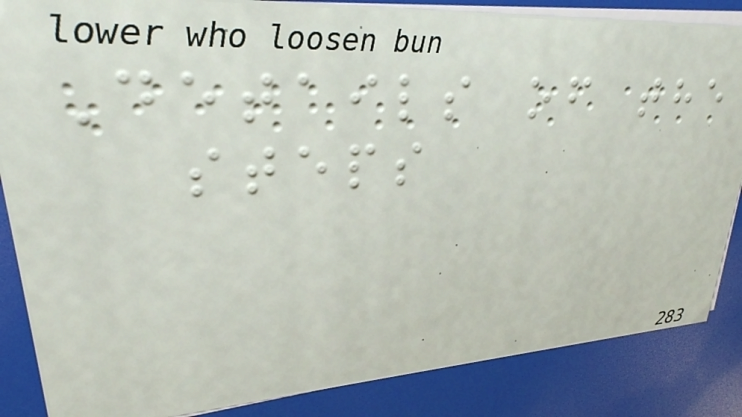Details of the
steps
